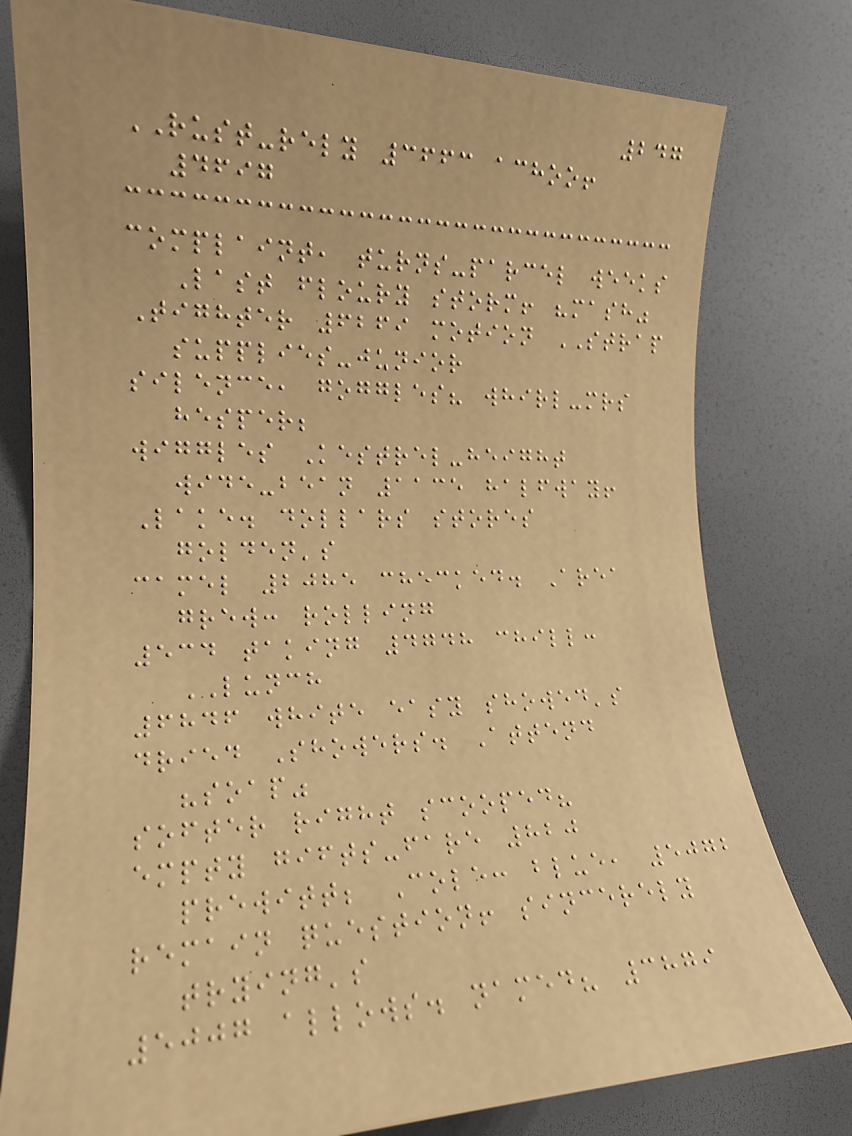247
RUST-rely 3663 achoo!
4697
complaint, turns-parcel weeks
Last floury storm! "mash"
Tighter 6269 motion STRAP
supplies-junior
silence, goggles? whirl-mrs
hesper;
wiggles Kestrel-height
wide-bean 1135 halfway!
Lake. dollars stores
golden's
camel 2085 checked. Area
grew: rolling
534 taking 4748 chill:
LUNCH
6846 white easy showed's
dried Showers. Attend
"soap"
softer right scooped?
empty gifts-fare 820
prewitt; Cole: blue, 5072
remain question! sincerely
trying's
5007 allows. named? 3879
